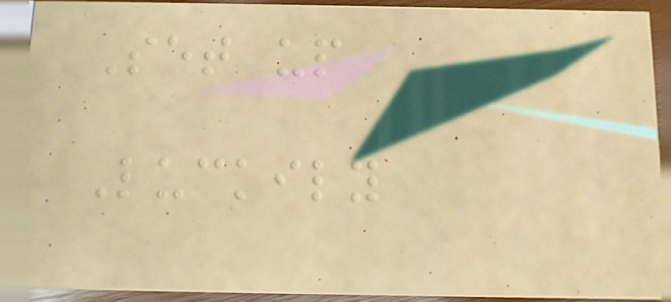Set up
Luckily
